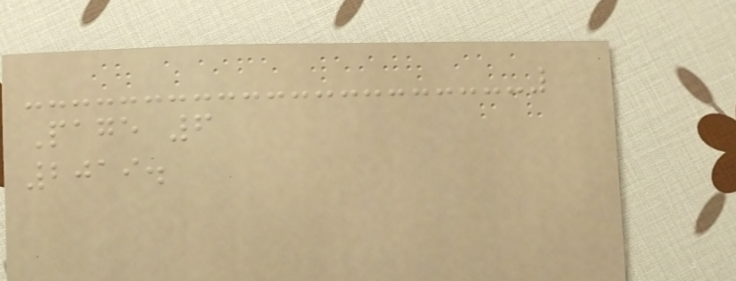Page 6
2019.
